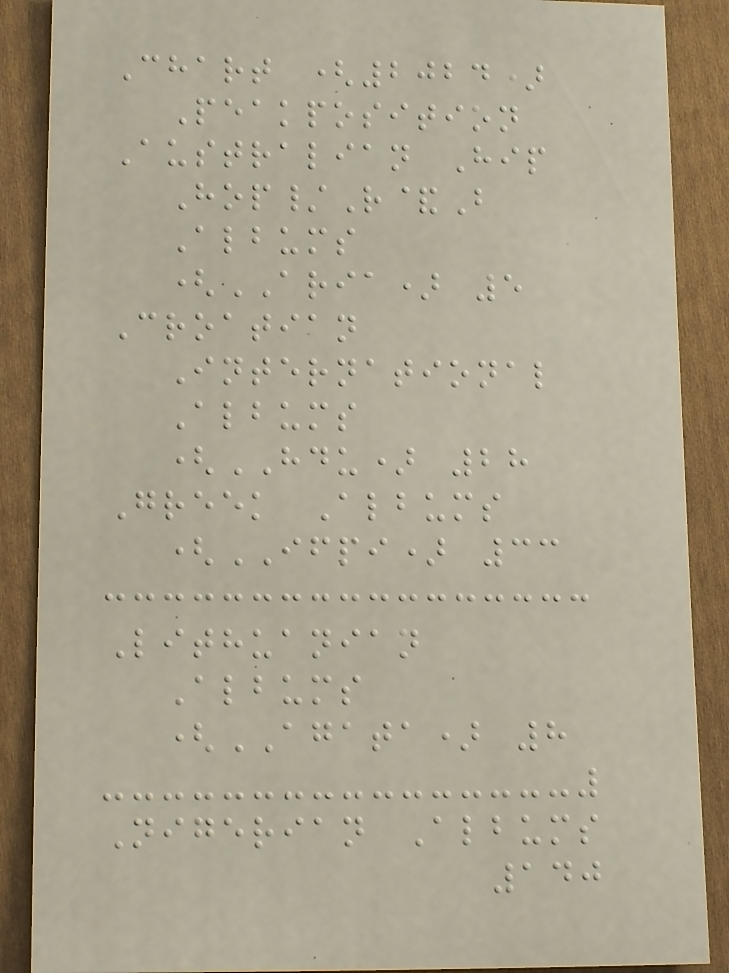Chart (2024)
Peakposition
Australian Hip
Hop/R&B
Albums
(ARIA) 5
Croatian
International
Albums
(HDU) 28
Greek Albums
(IFPI) 33
Lithuanian
Albums
(AGATA) 8
Nigerian Albums
140
